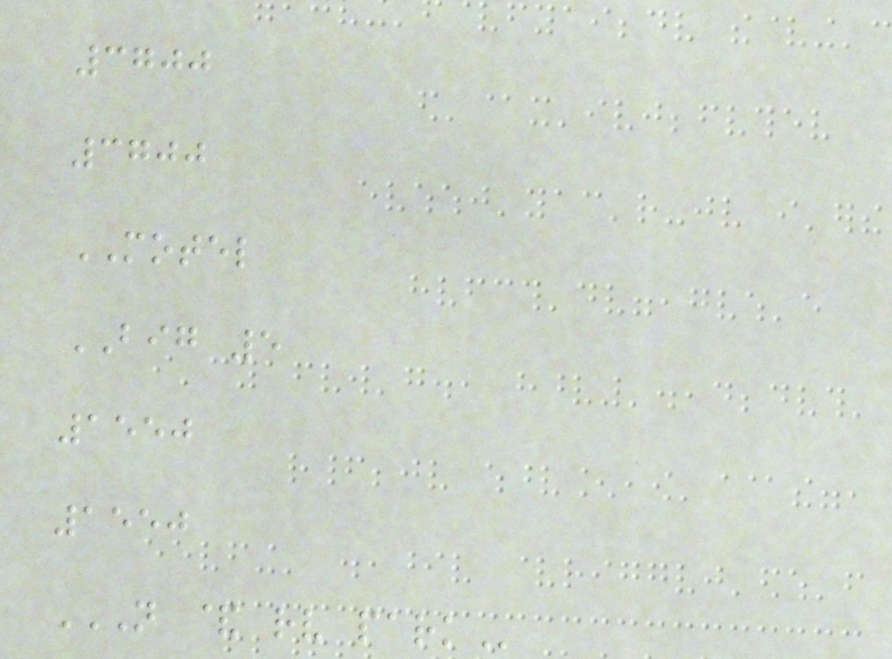3700
3700
MOTEL
BIG 5
1550
1550
N & RV PARK
